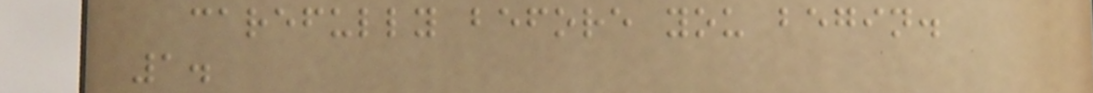carefully before you begin.
1.
